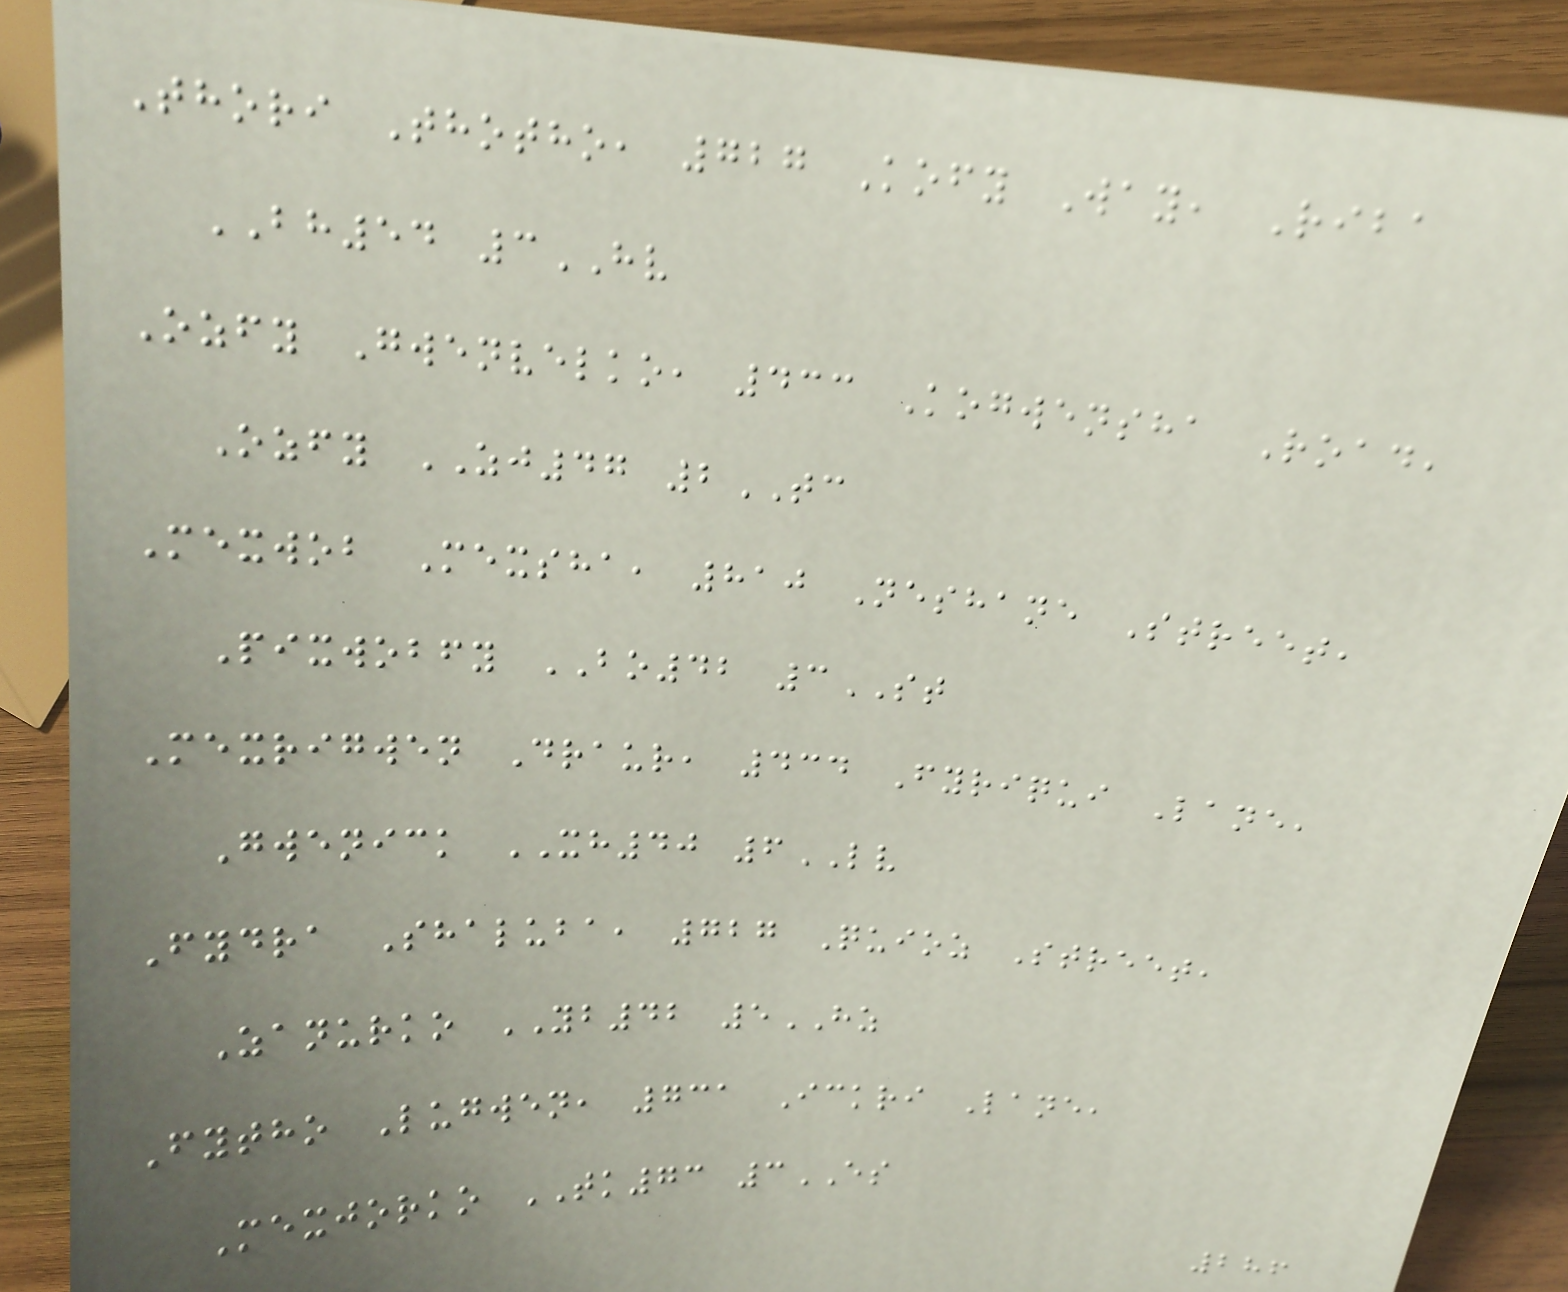Thori Thotho, 727 Kofy Way, Riba
BH54 3HV
Ozfy Gwenvelko, 433 Kogwensha Road,
Ozfy ZJ47 2TC
Mexwob Mexsha, 810 Neshane Street,
Pixwobfy BO42 3ST
Mexrigwen Draur, 434 Fyriqui Lane,
Gwenick XH40 6LV
Fydra Shaluba, 727 Quioz Street,
Zanurko YB42 5HZ
Fytho Lugwen, 731 Ickri Lane,
Mexjorko TK73 3ES
286
